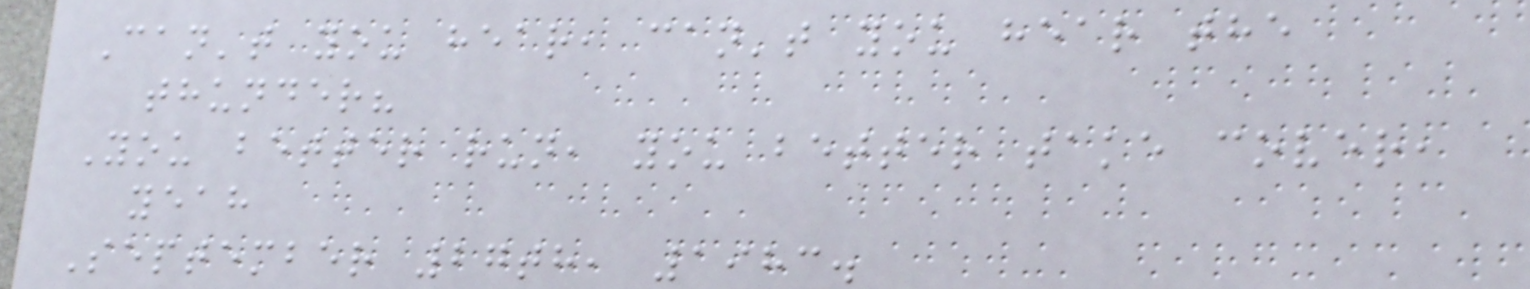Can't you hear, can't you hear the
thunder?
You better run, you better take cover,
yeah
September 27th, 1983.
